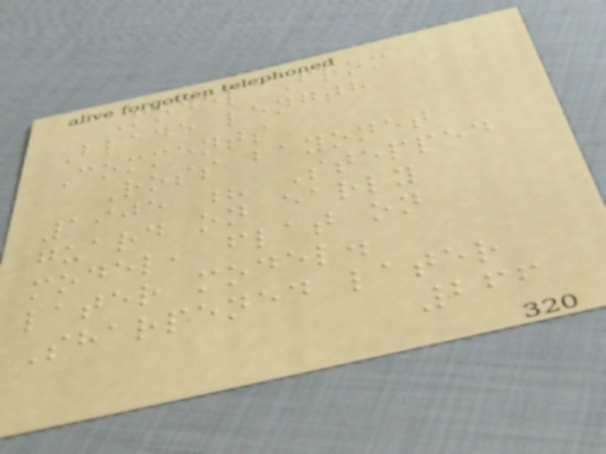Model From
Blade length
Comments
Ross bayonet
1905 ? Stepped
guard on early
model, flat on
later model.
Sharpened later
266
